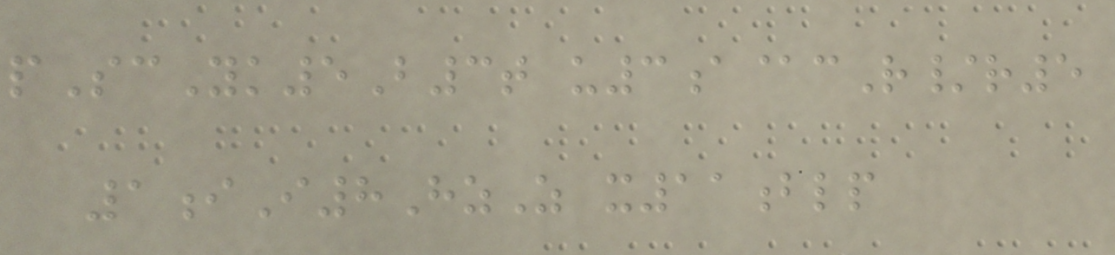pScYk5B3t u3a@cR/r5
1iI8HzZ x11blp
